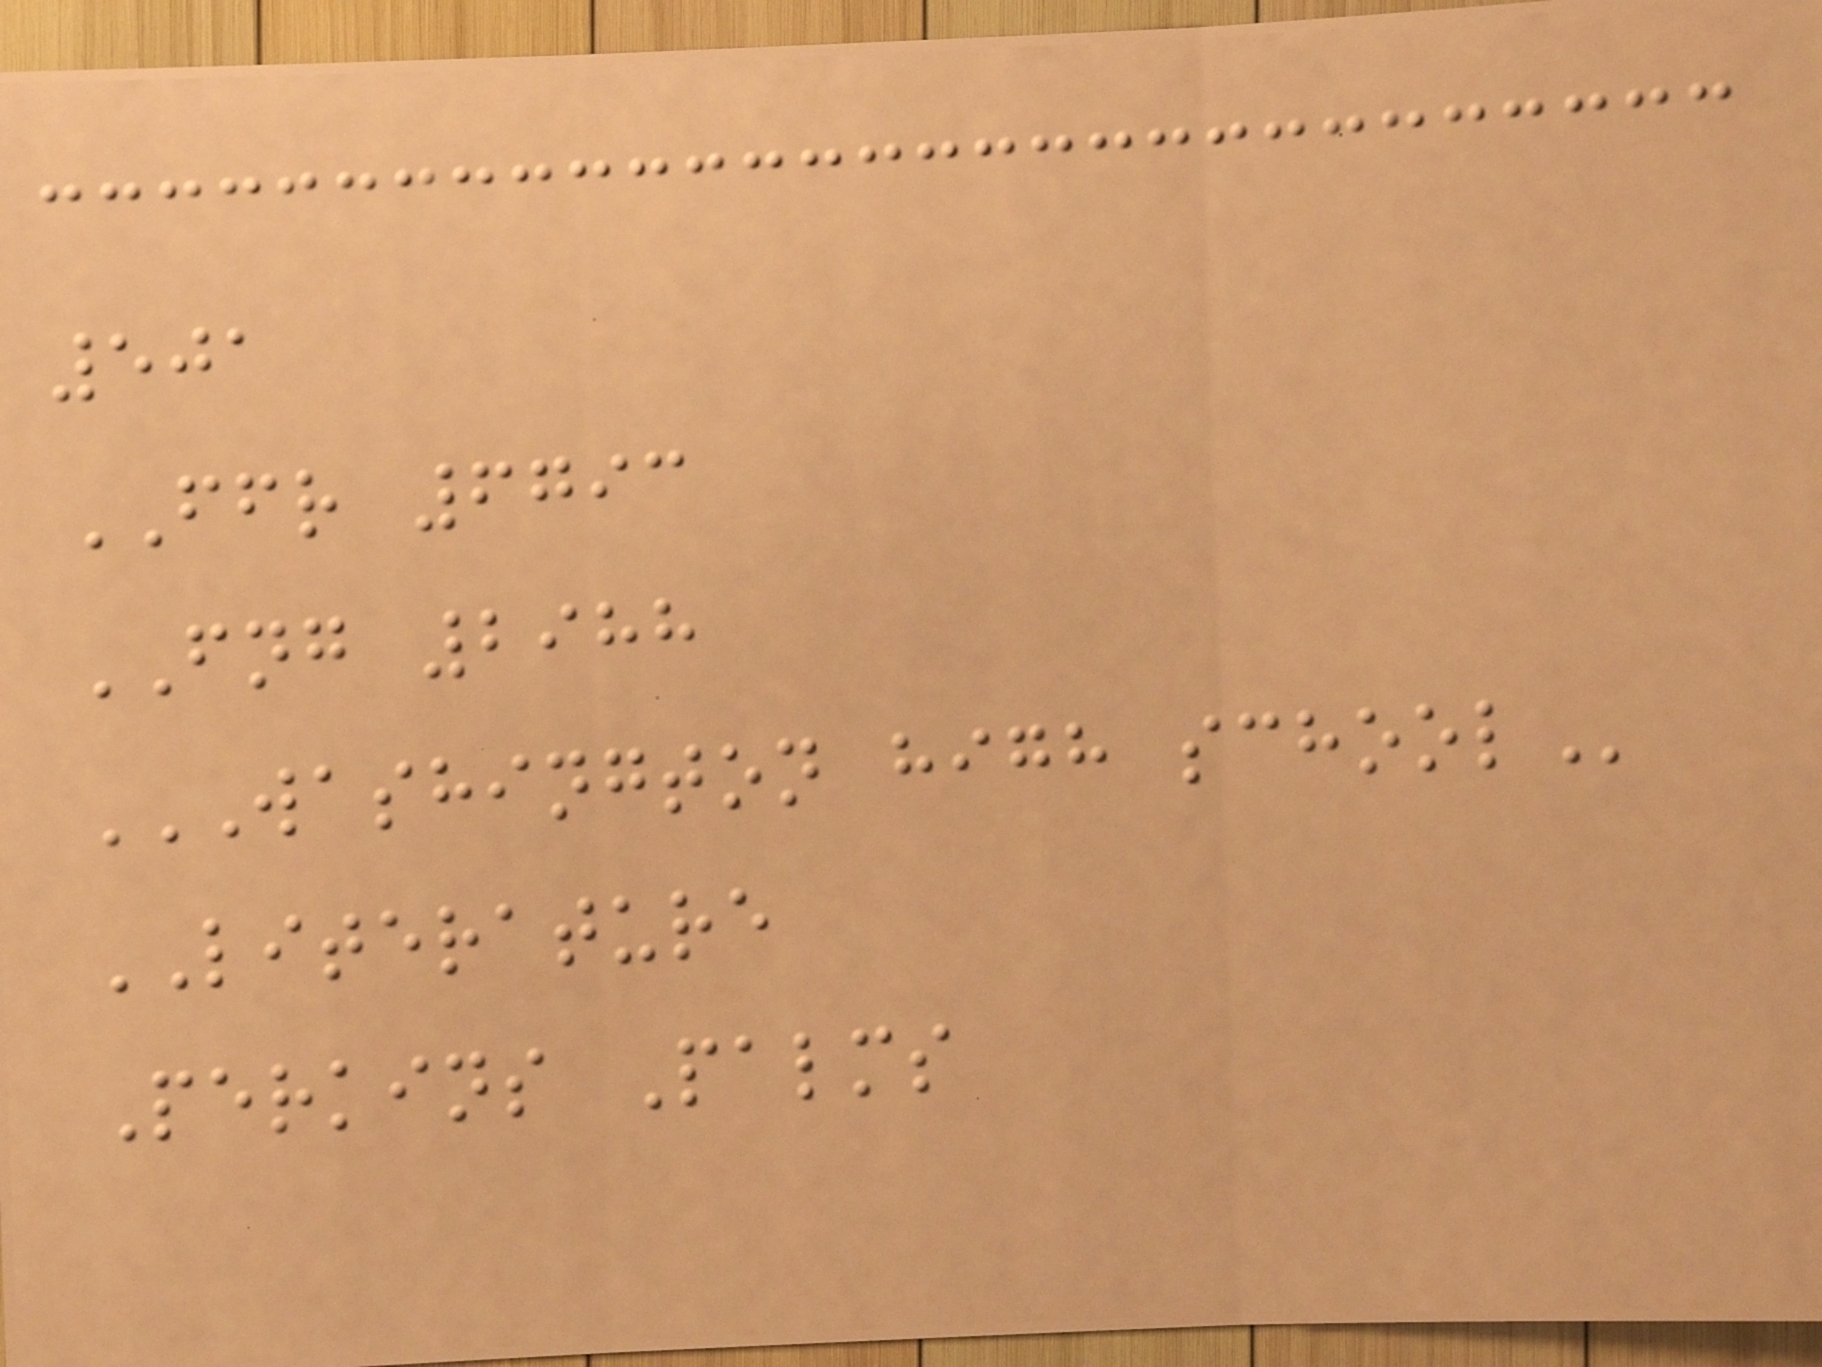501
FFR 6793
FNG 2988
WASHINGTON HIGH SCHOOL
LITERATURE
Perkins Palms
